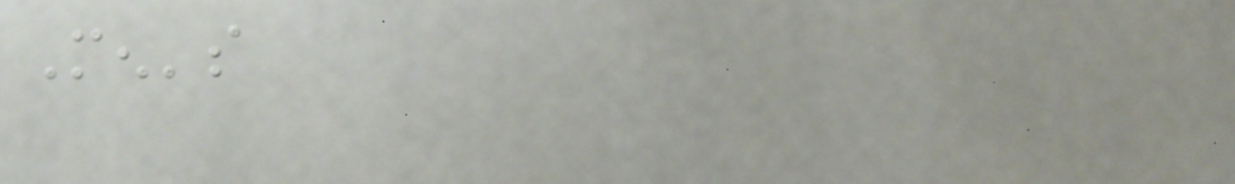Men's
